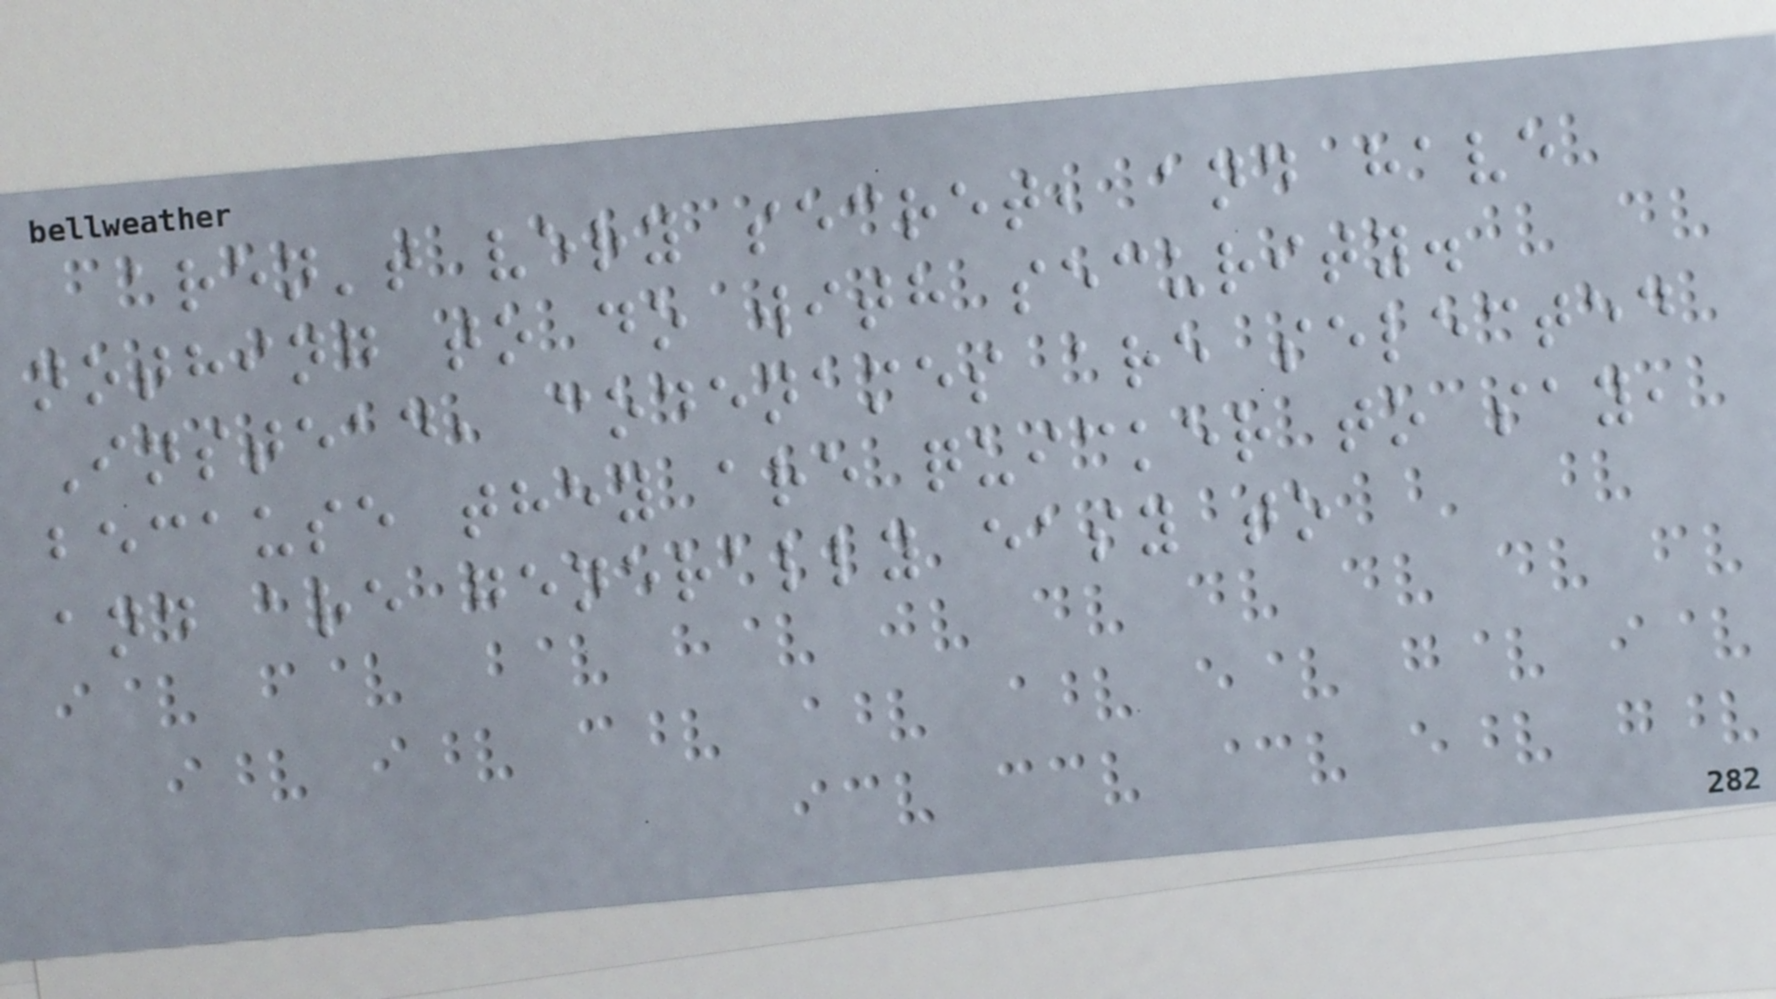aren't very secret, and have
nothing to do with security.
Instead, codenames are selected
because they are quicker to say,
and are generally easy to
